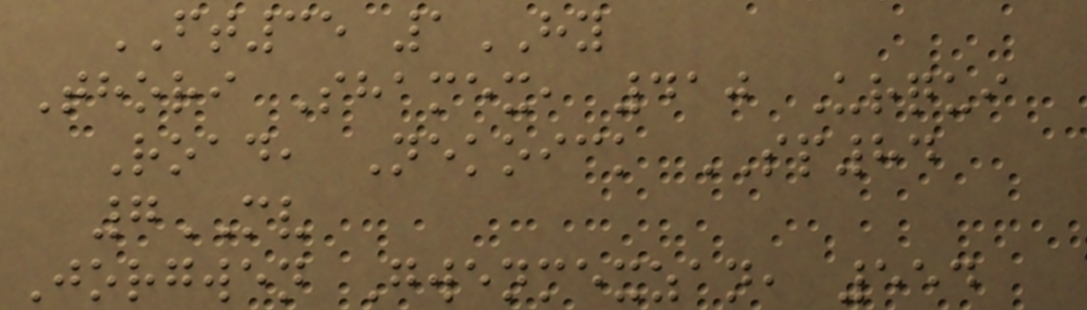FT35 1HY
Thori Shamex, 410 Urqui
Road, Nekoick SP84
7MV
Jorgwen Gwenmexzan, 554
